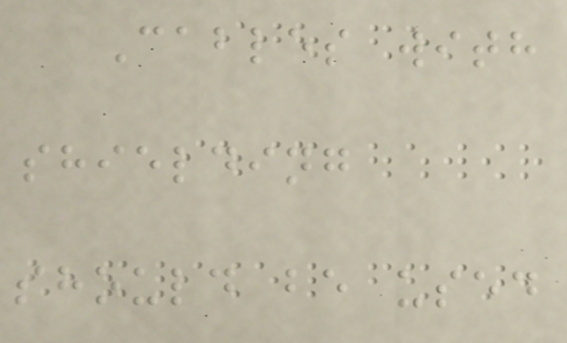Cables with
shielding
should be used
